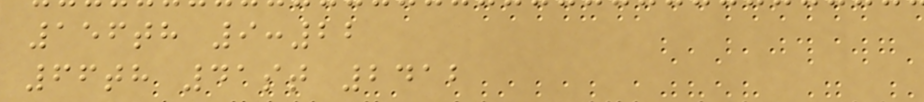156th 9:22
66th 41st 2412
